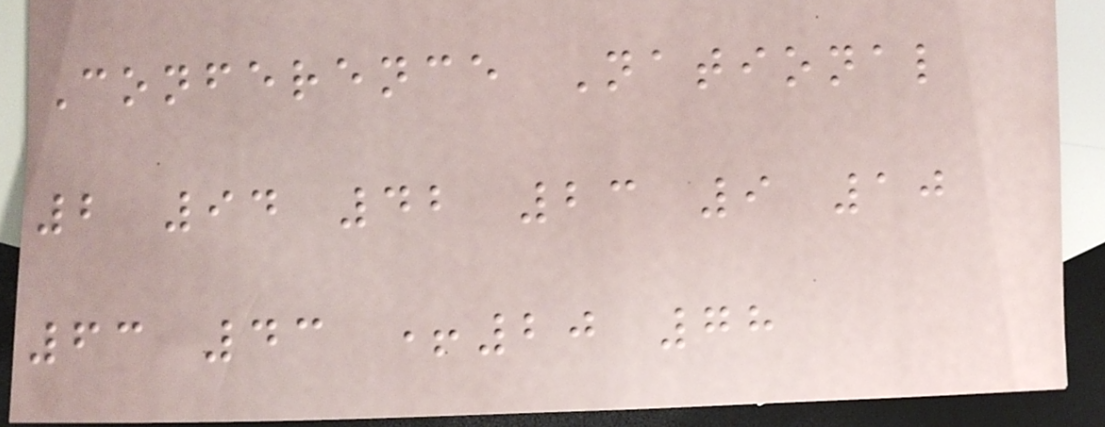Conference National
2 94 42 23 9 10
63 43 +20 78
